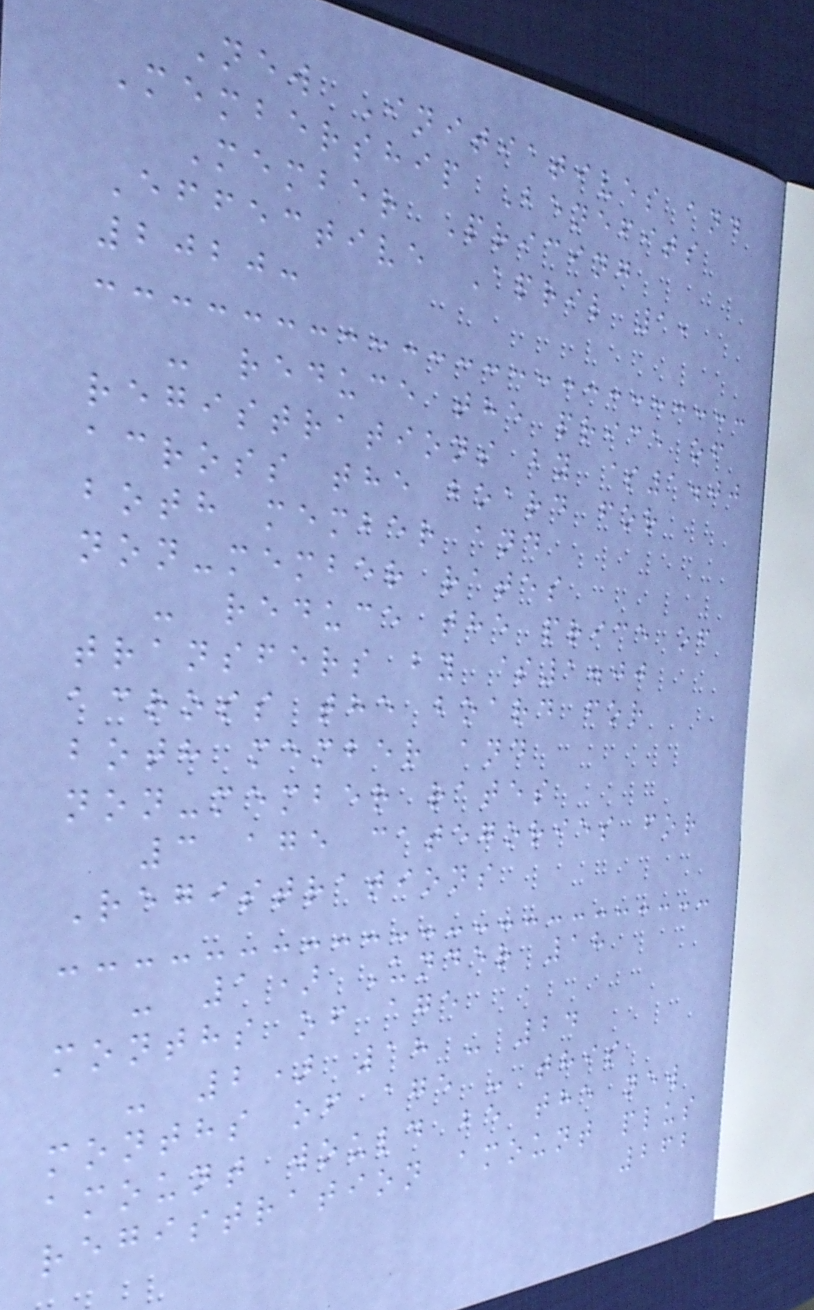New Initiatives and
Membership Benefits
Member Pricing
Effective April 1,
2020:
- reduce the price of
registrations by $1.00
across the board for
both member and
non-member rates
- reduce the price of
transfers by $1.00
across the board for
both member and
non-member rates
3 age categories for
Registrations
- 1) Under 18
months of age
- 2) 18 - 24
months of age - this
amount would be the new
registration amount plus
262
